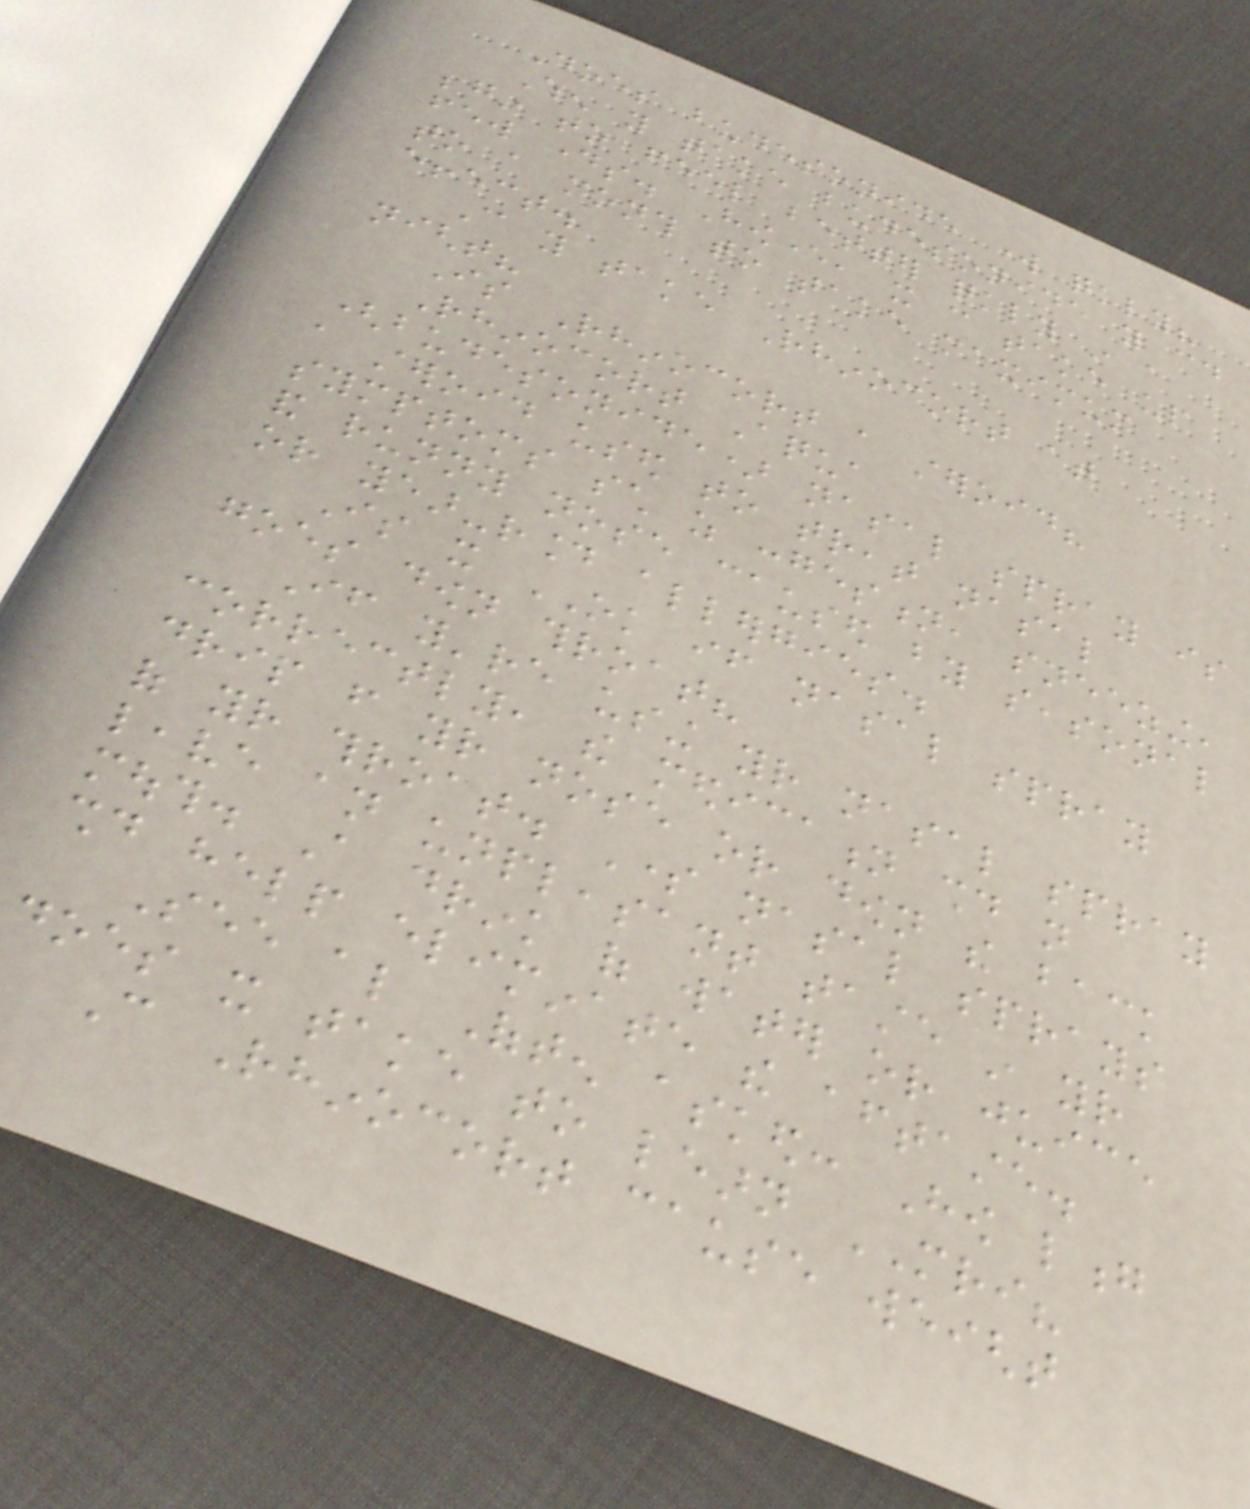Does budesonide work quickly?
When you take budesonide you could
begin to feel better quickly in a
few days. However, it can take up
to a month to take maximum
effect.
Can you take Rhinocort at
night?
Is Rhinocort a steroid?
Rhinocort Aqua
(budesonide) nasal spray is
a steroid used to treat nasal
symptoms such as congestion, sneezing,
and runny nose caused by seasonal
or year-round allergies.
Is it OK if nasal spray
goes down throat?
If you're using your nasal spray
correctly, the medication should not
drip from your nose or down the back
of your throat. Some nasal sprays
leave an unpleasant taste in your
mouth. A drink of water or juice
should help eliminate the aftertaste.
See also Often asked: How long
does it take to learn MRI?
Can Rhinocort cause weight
